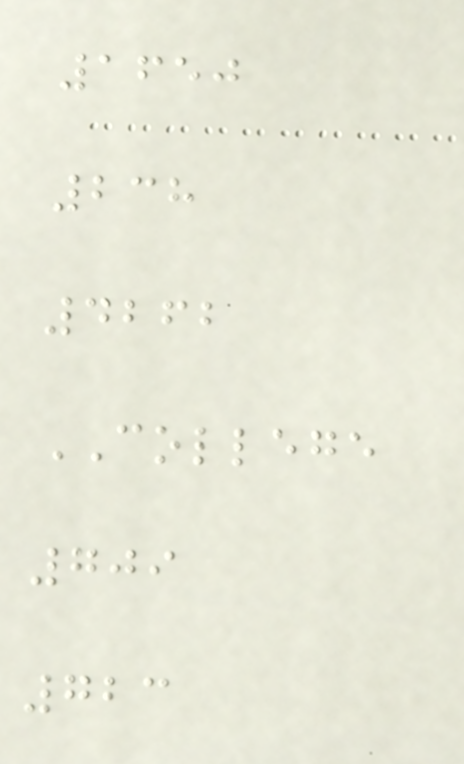1650
238
4262
COLLEGE
709
723
